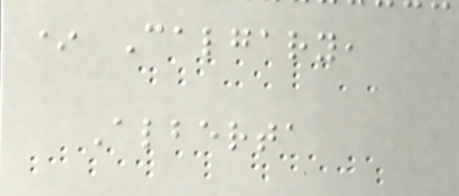* Calgary,
Alberta
